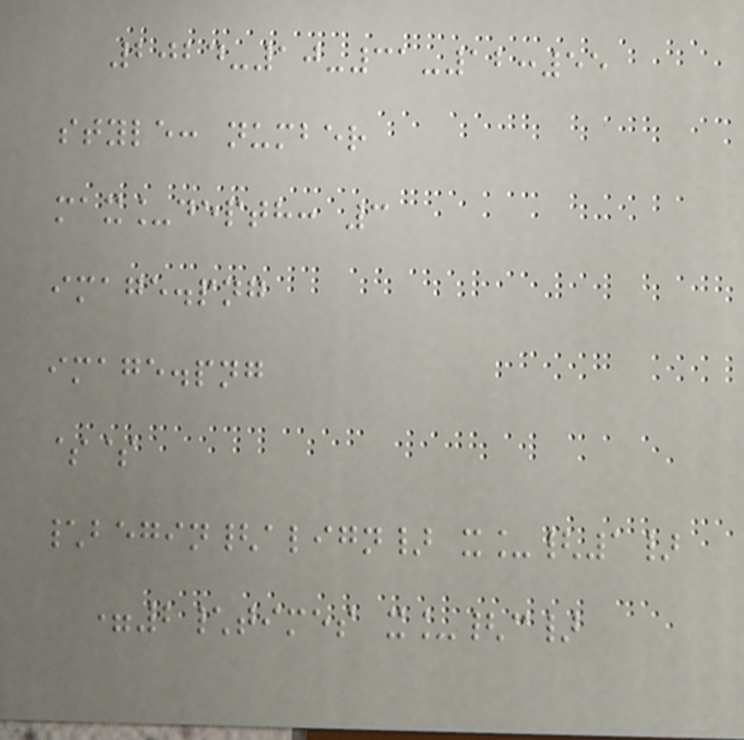2024-10-31-12:55
style: number
max_depth: 3
image.png
image.png
$$
\begin{align} x_{1}
=2\times x_{c}
